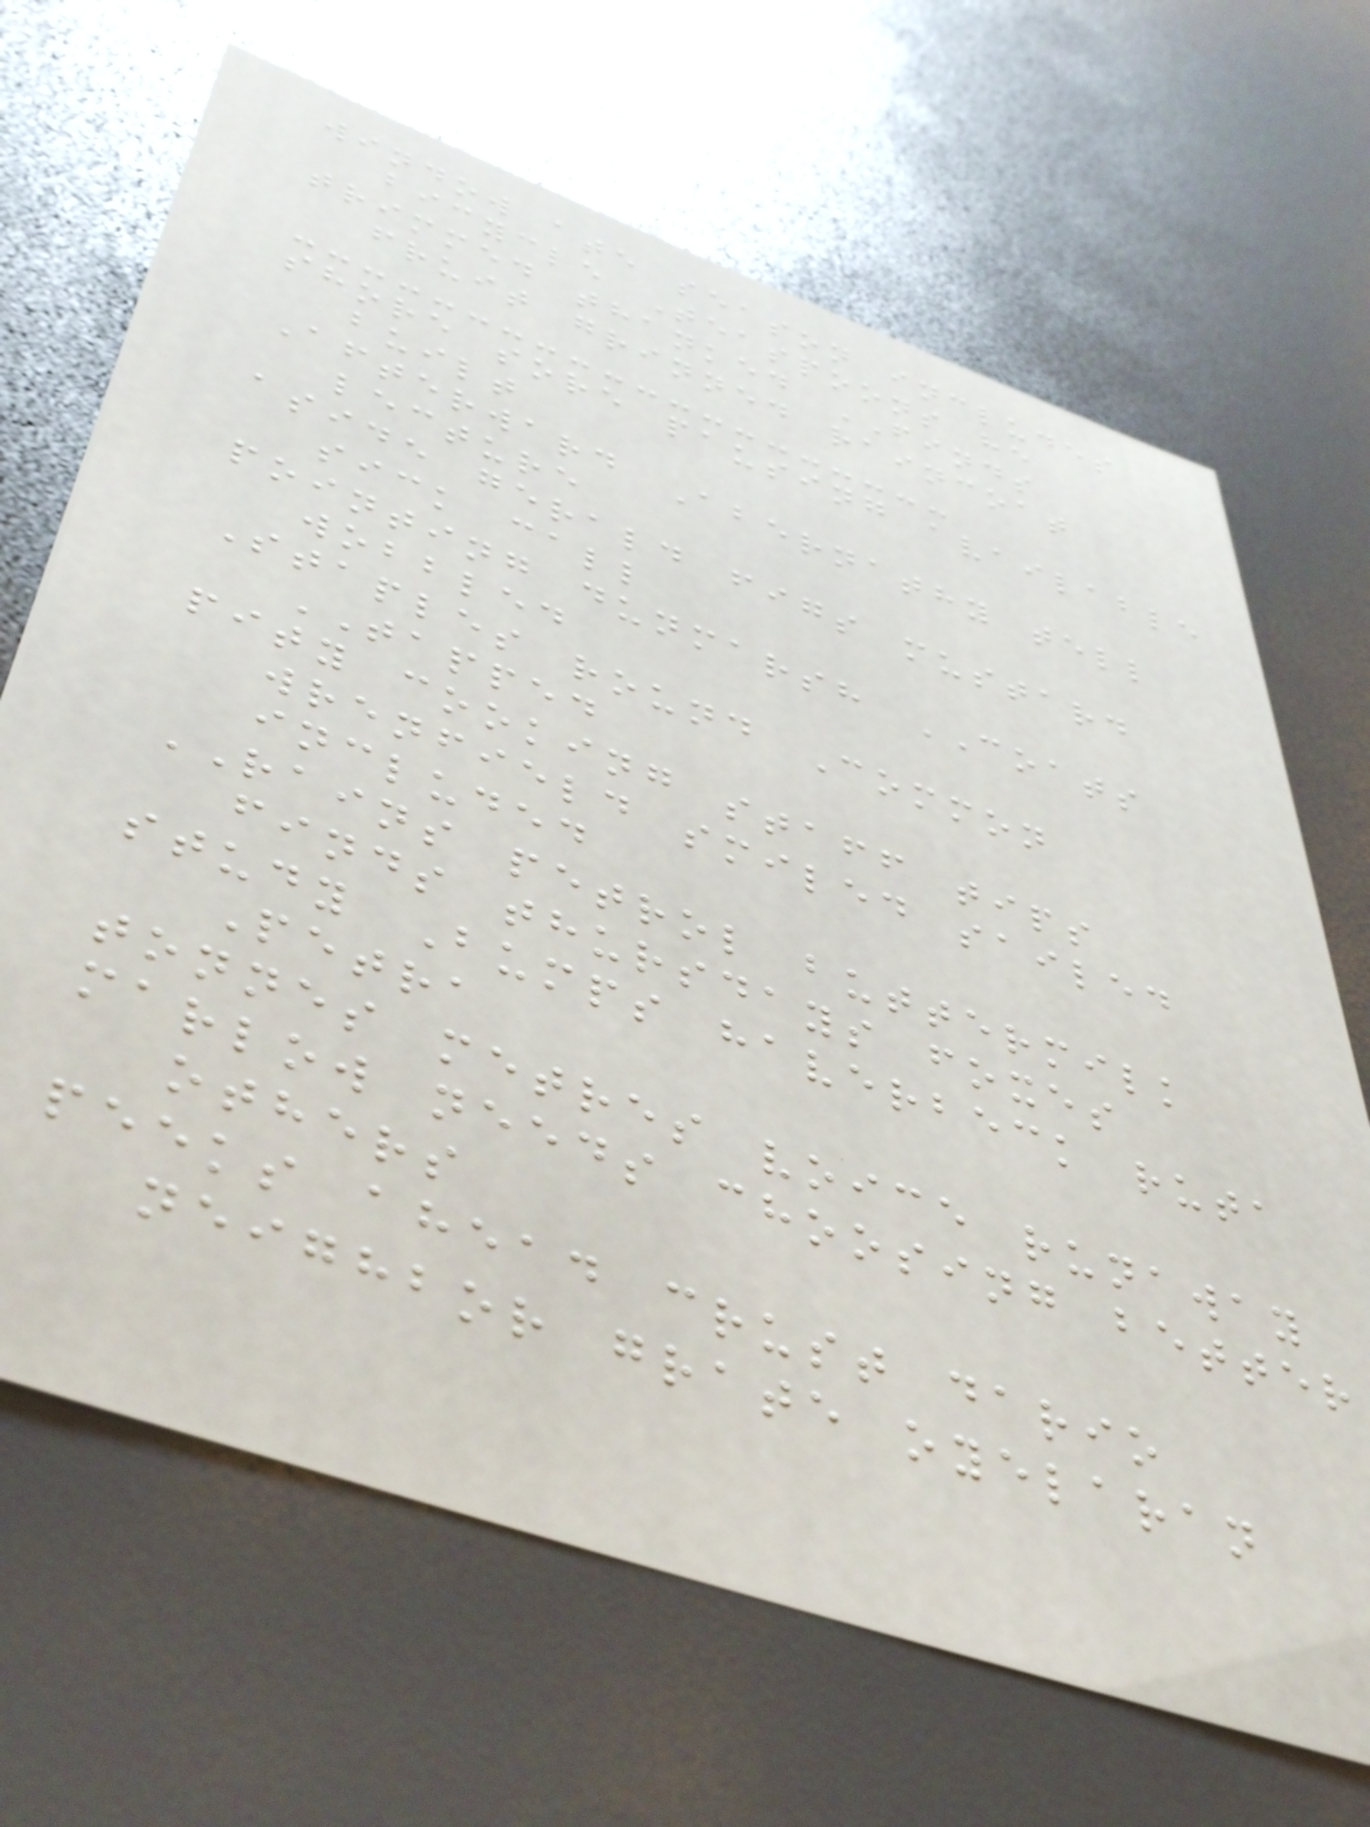window ate season includes
bicycle Teaspoons he
trimmed thanked FINDS
fruit grinned raincoat
shore sore pausing available
built
Afterward Abernathy tell
lecture
aside gerald figs mustard
sick call
pointing dunmarsh COATS
wobbled
Staples round Common
TAPPED
pity cooking staff tips
wrenfield smiled sailed
included
RAINS petrol buttermilk
finds thursdays foxes
study Bumps haverbeck ruta
Petra
tonnes metres voice runaway
marlow needs choosing better
others
peeks ahead crust dario
neighbor grate oyelaran
